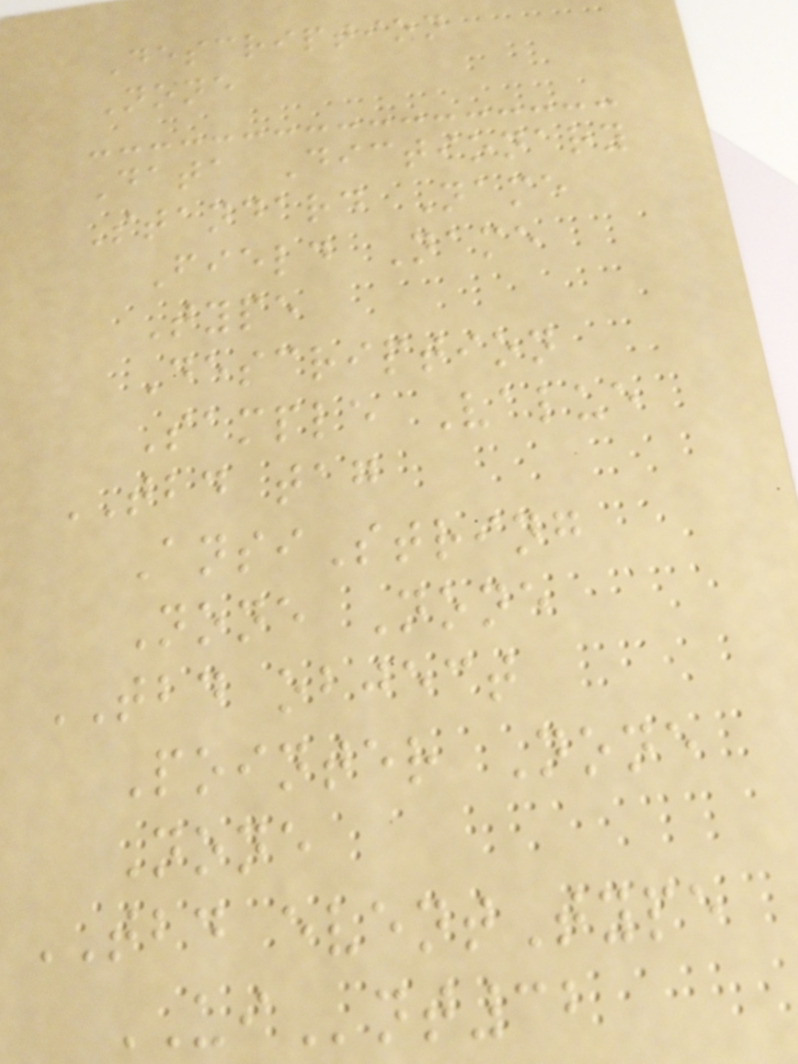Description
None
Data Dictionary
Standard Name
Field Name
Type
Description
Sample Value
TBD tag
AnsiString
None None
TBD object
Pointer None
None
TBD eventType
UInt32
